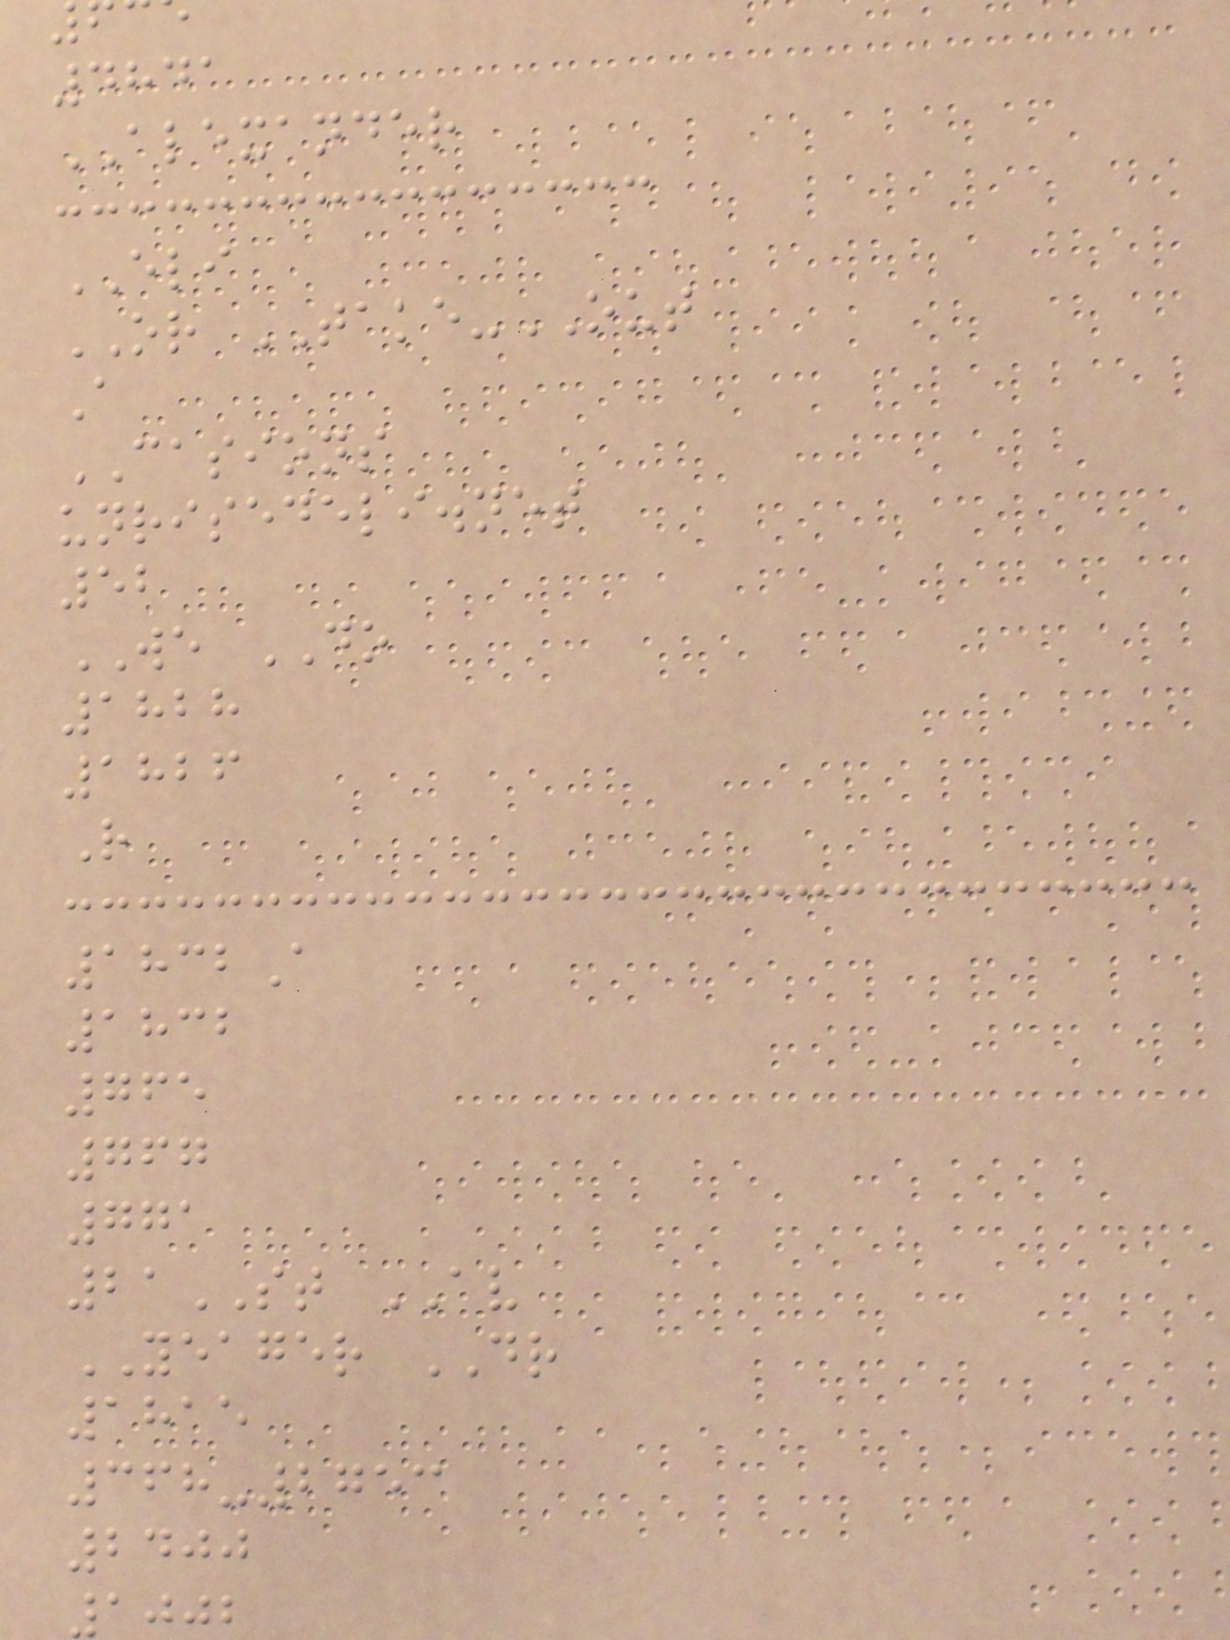4841
ALEXANDER
ELI
OR TAKE-OUT
A
CASIONS
unrisedeli.net
52
WE DO
1828
1826
R
1832A
1832
765
767
771
21ST AV
YEAGER DR
1815
368-2753
2400
